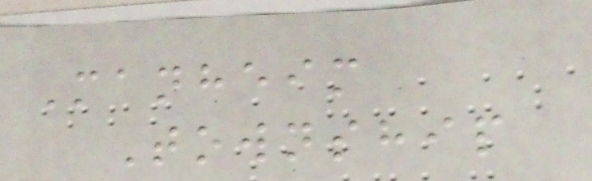Manheim
Township
